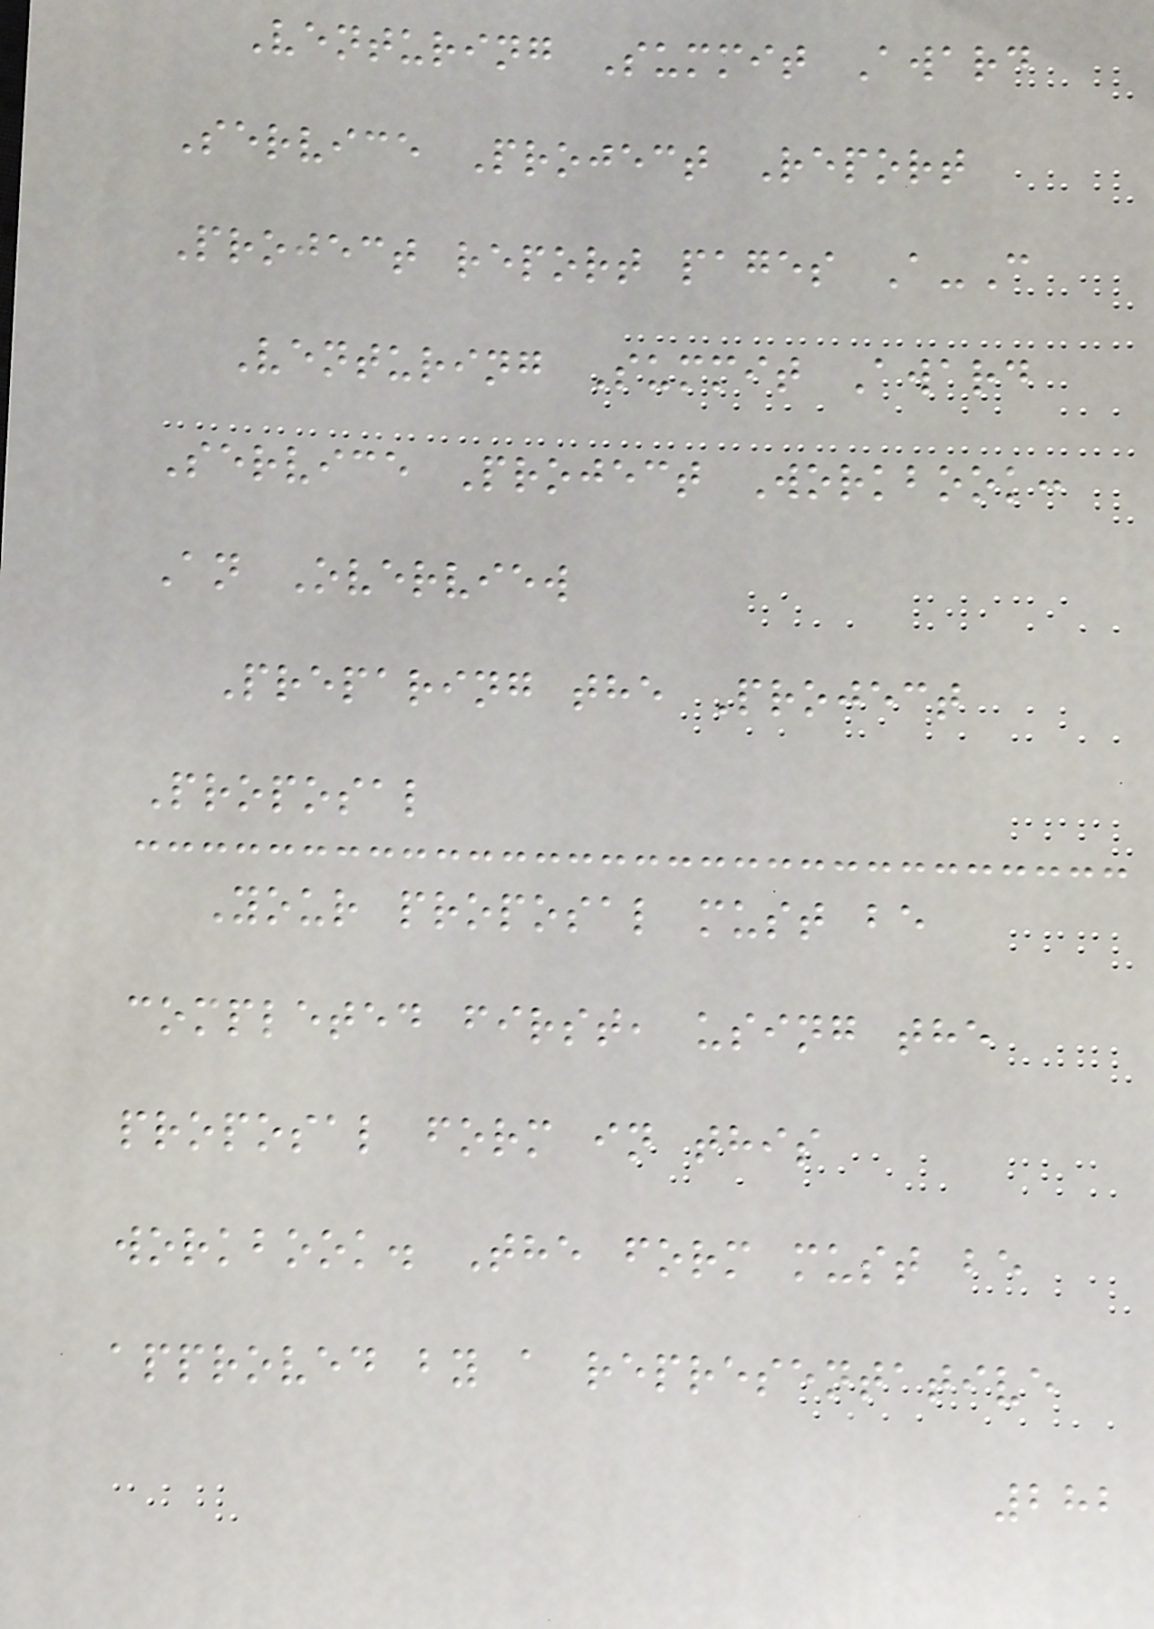Venturing Summit Award
Service Project Report
Project report pages A-C
Venturing Summit Award
Service Project Workbook:
An Overview
Preparing the Project
Proposal
Your proposal must be
completed first, using the
proposal form in this
workbook. The form must be
approved by a representative
282
